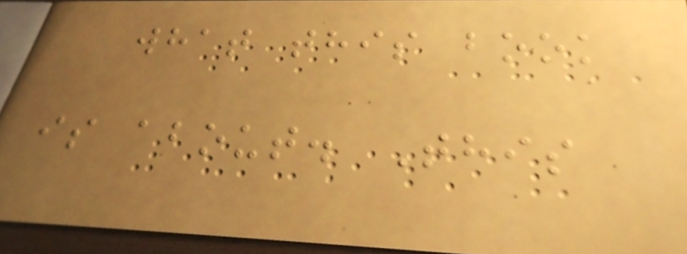what this book
is about. This
